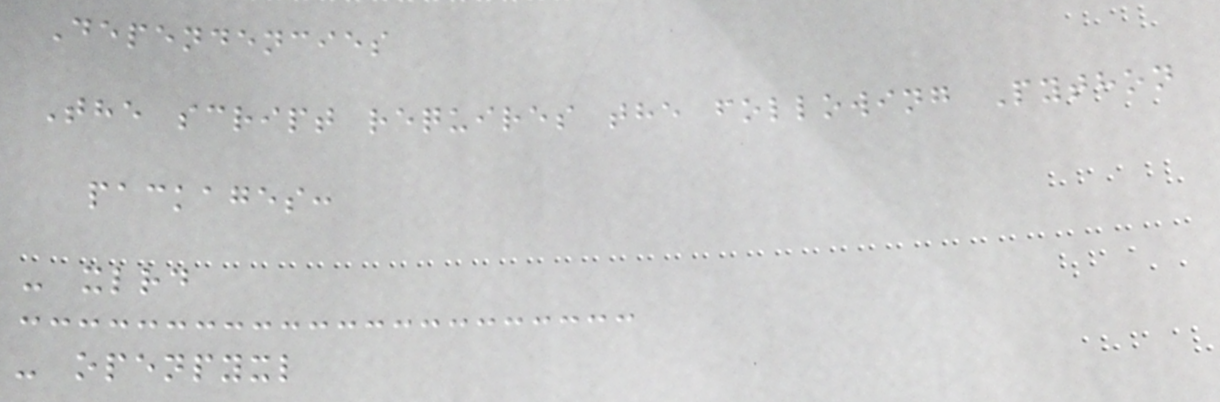Dependencies
The script requires the following Python
packages:
- xlrd
- openpyxl
